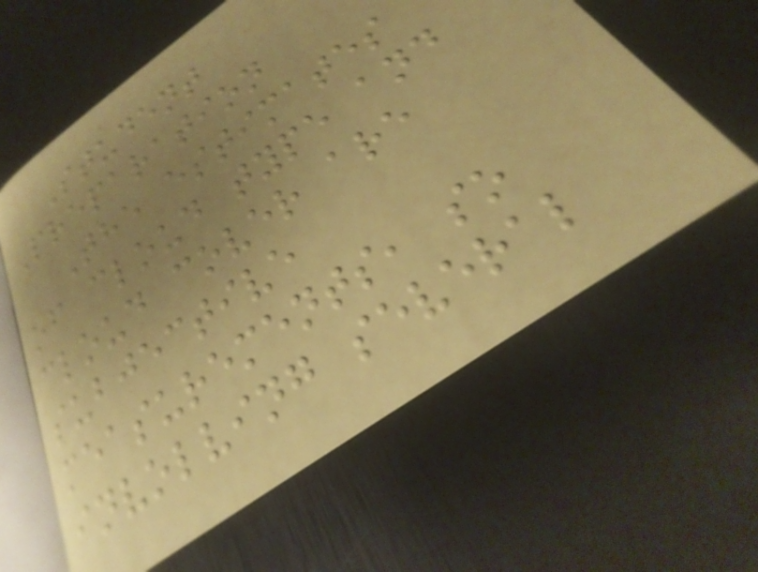Student
Preparation
The estimates
of cloud type and
cloud cover are
subjective
measurements, so
involving several
